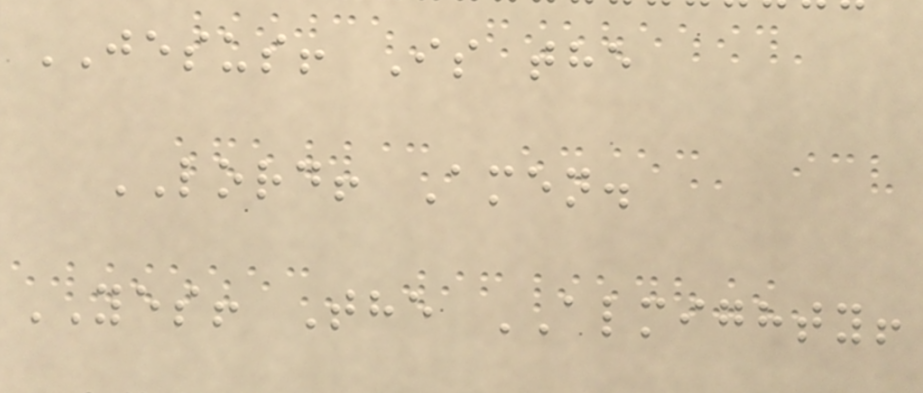JESUS! Is the
LORD! Amen.
YES! The ALMIGHTY!
